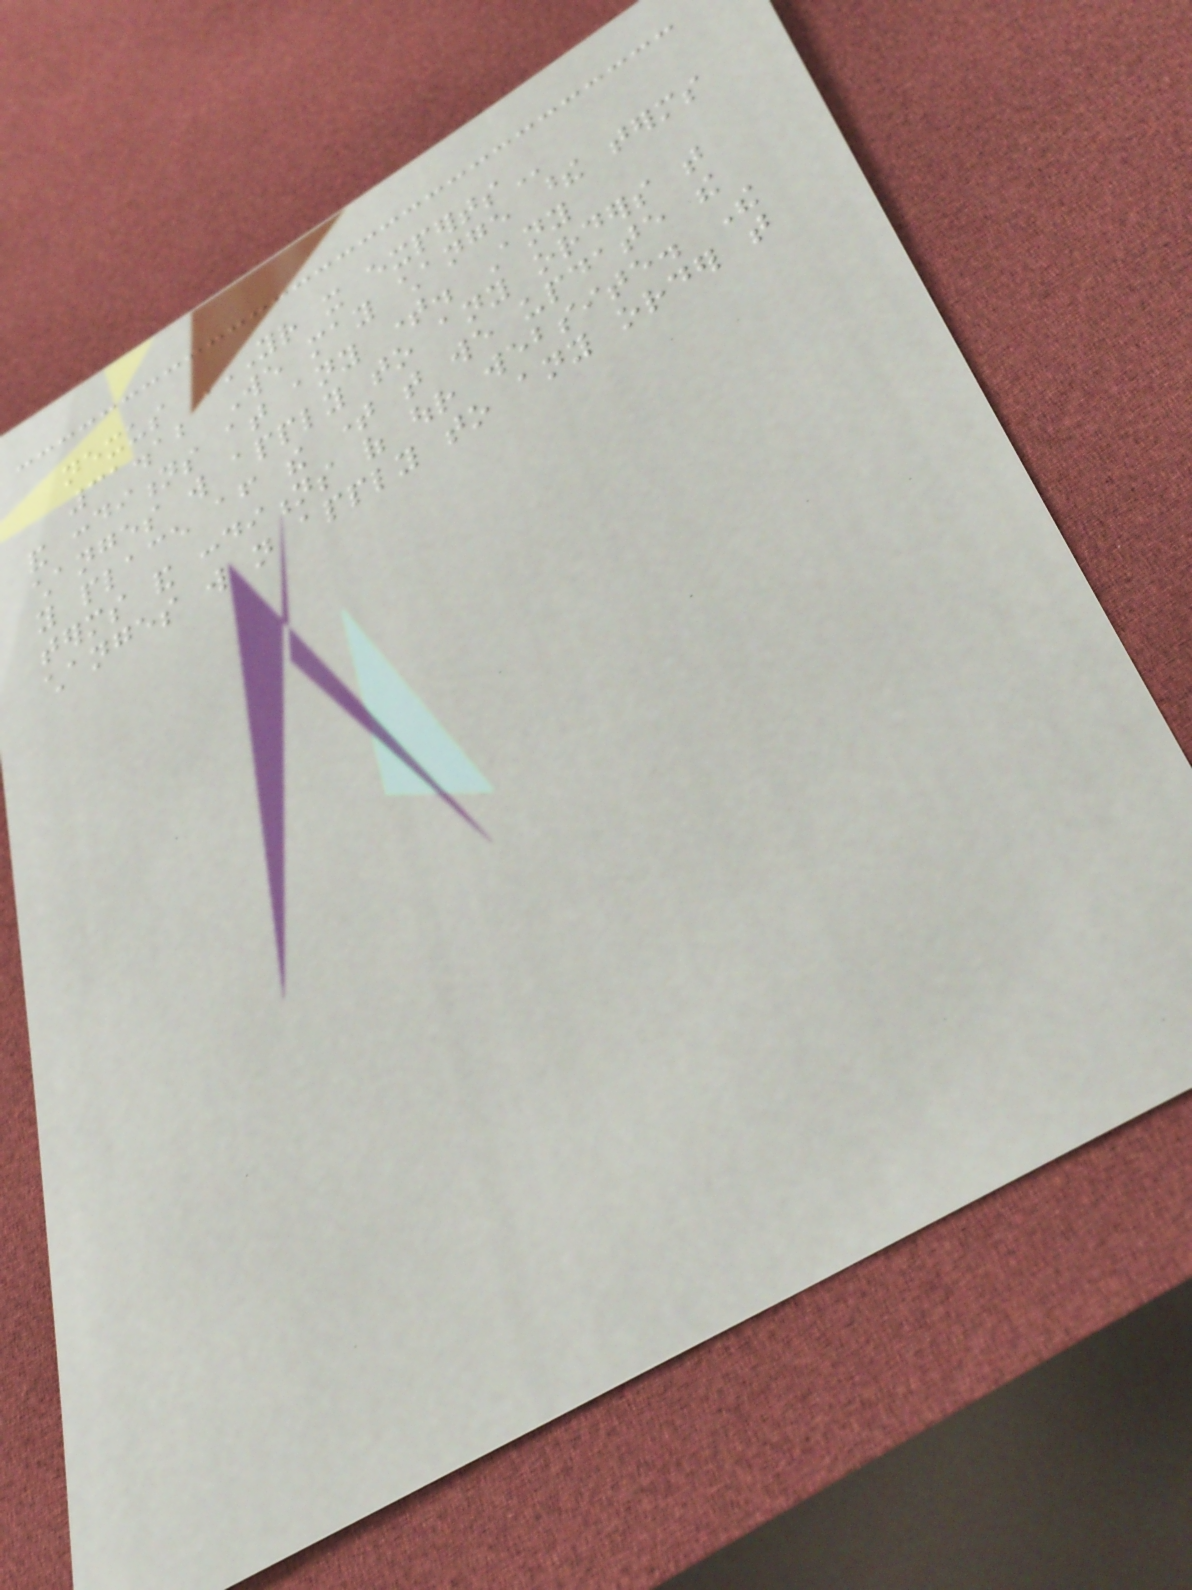nexus YOUR IT EXPERTS
31.12 We may change these terms
and conditions at any time. Any
changes will apply to any orders that
you place after the time that we update the
terms and conditions of our website. The
changes will not apply to any order that
